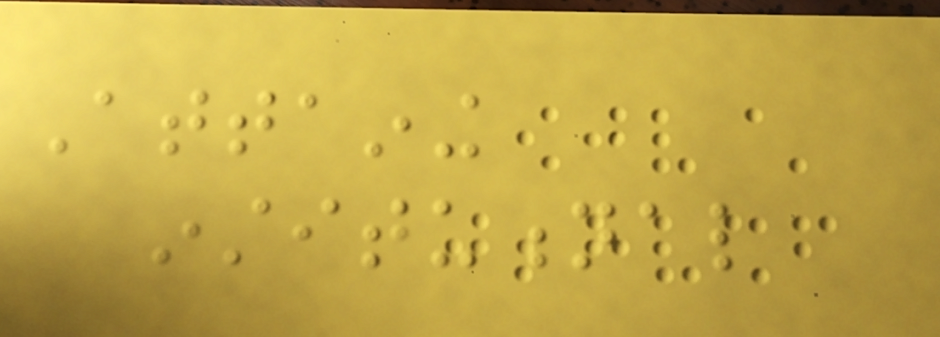Attaining
institutional
